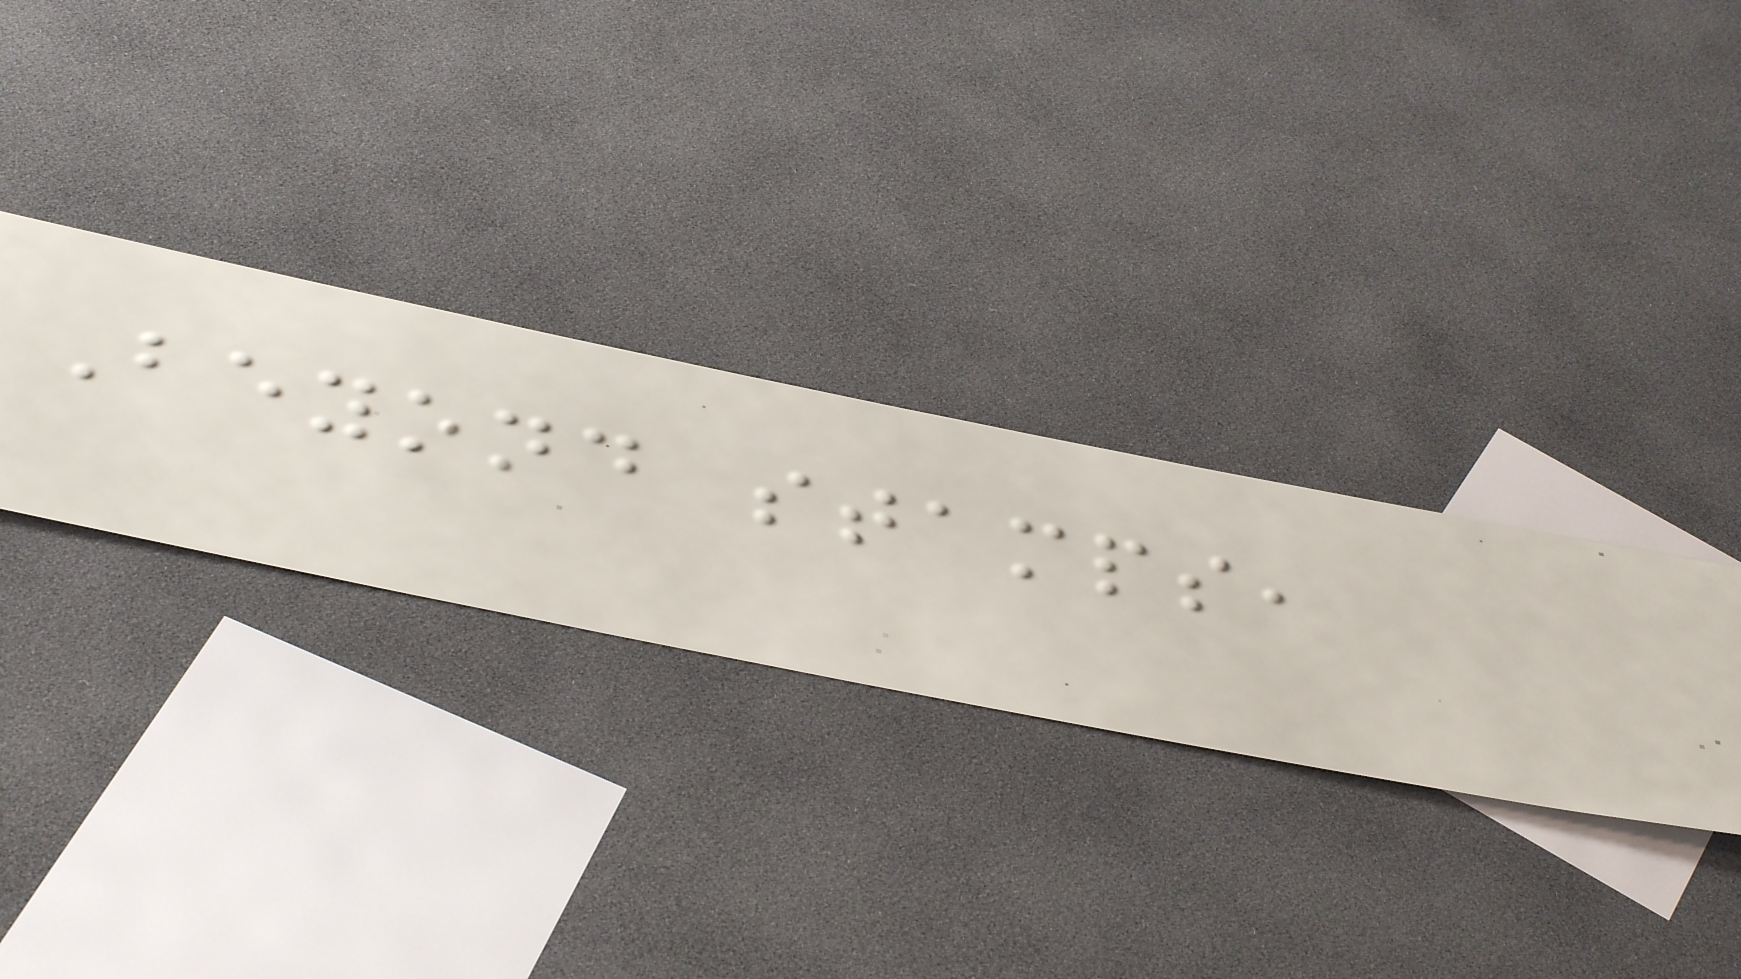Beyond stamps,
